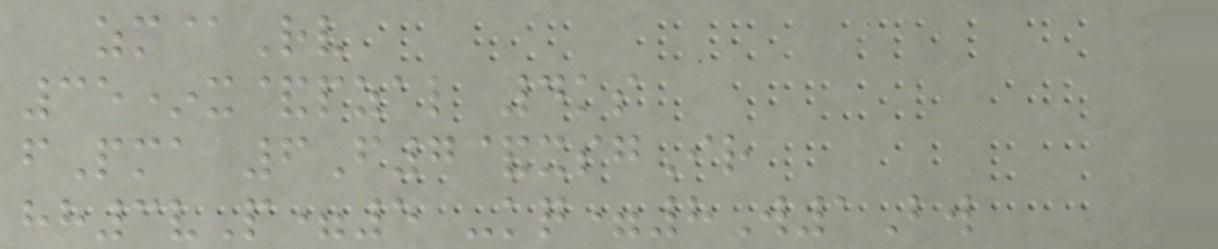zm@Rv
35*x&pzal 4ks
fPma 6F7&xsgIr
hh3vP=5 -kq=8W1Bw
